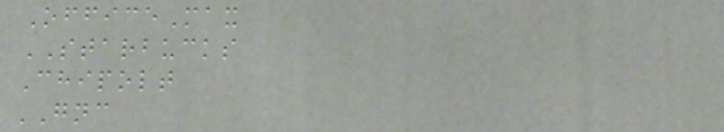OfficeMax
STARBUCKS
Chipolt
GNC
